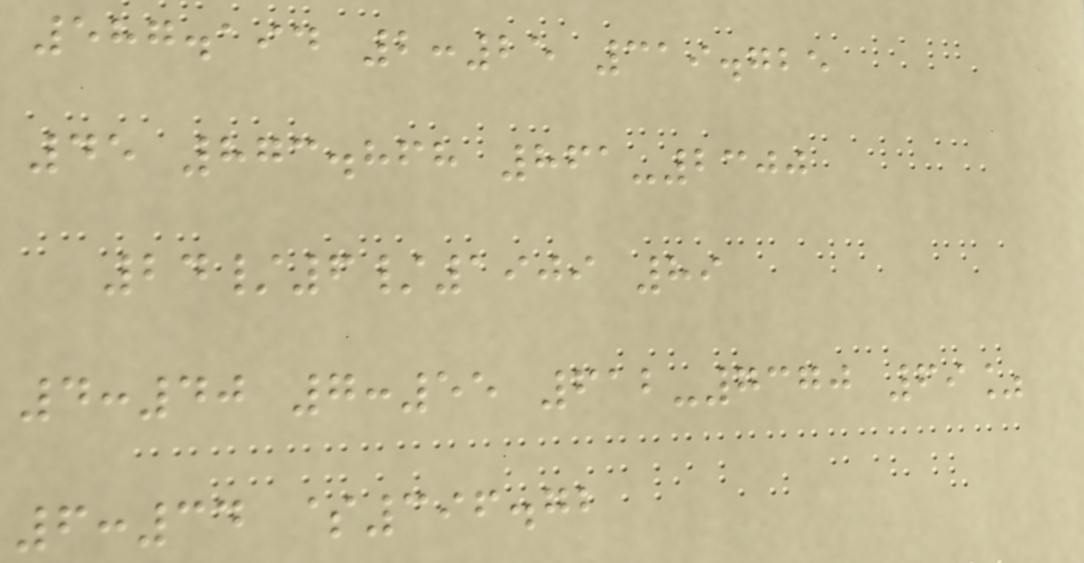587.194 2:25 319.725
45 873.868 861-2300
24/6/1909 89
4:40 7:55 612-7370 69%
6:34 $396.72
